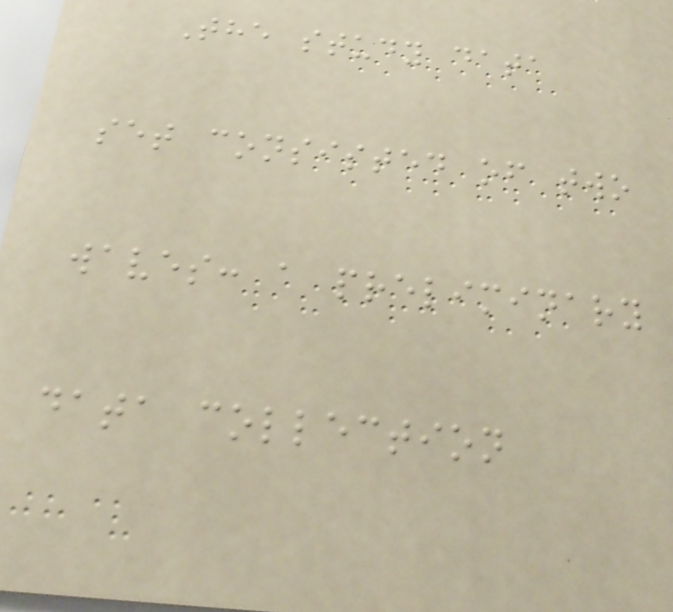The study data
set consisted of two
waves: a preliminary
data collection
